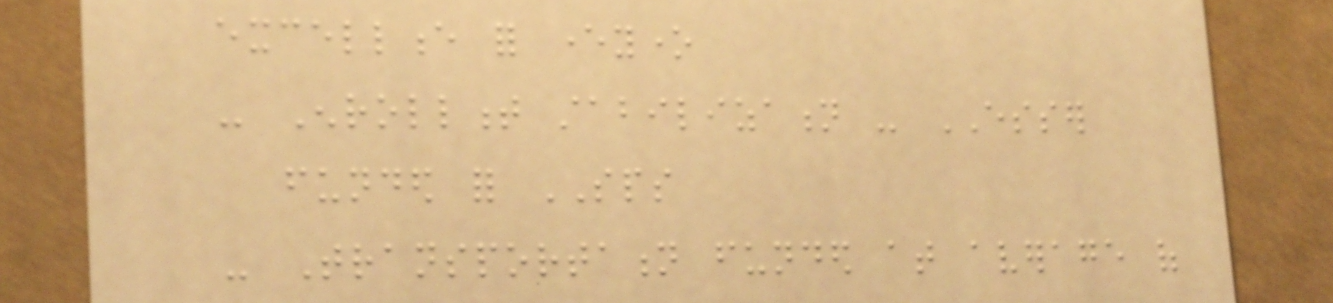excellence for everyone
- Enrollment stabilization - ESSER
funded for SPS
- Transportation funded at average of
